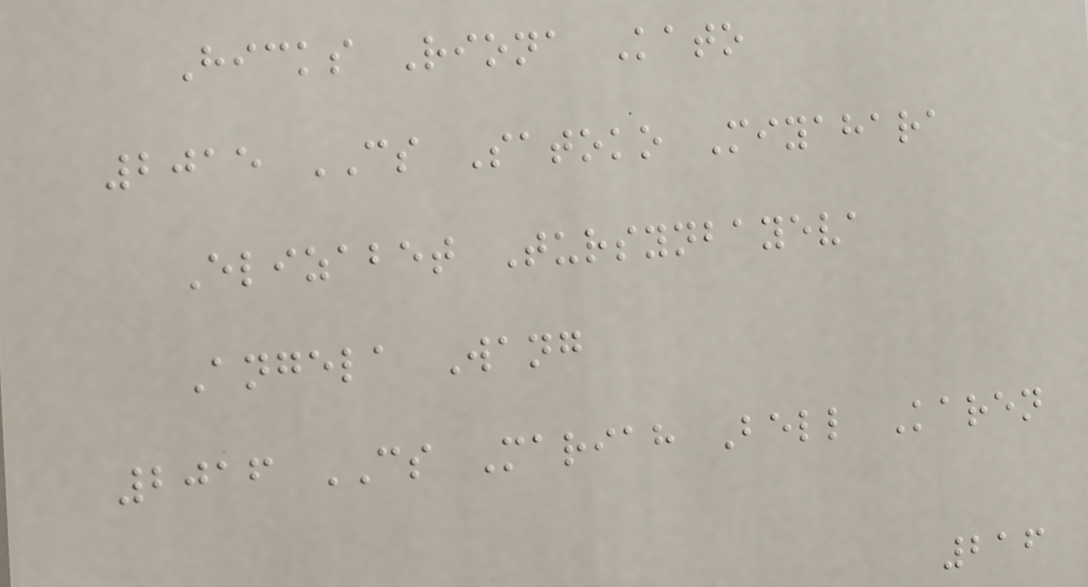Hicks Riona Kato
2015 CS Satoko Miyahara
Elizabet Tursynbayeva
Angela Wang
2016 CS Mariah Bell Karen
216
